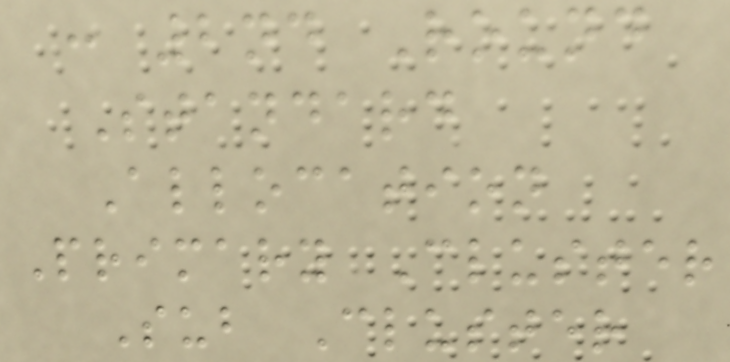: 2nd Round
Standard
Allocation
Primary Cluster
Sub Cluster
